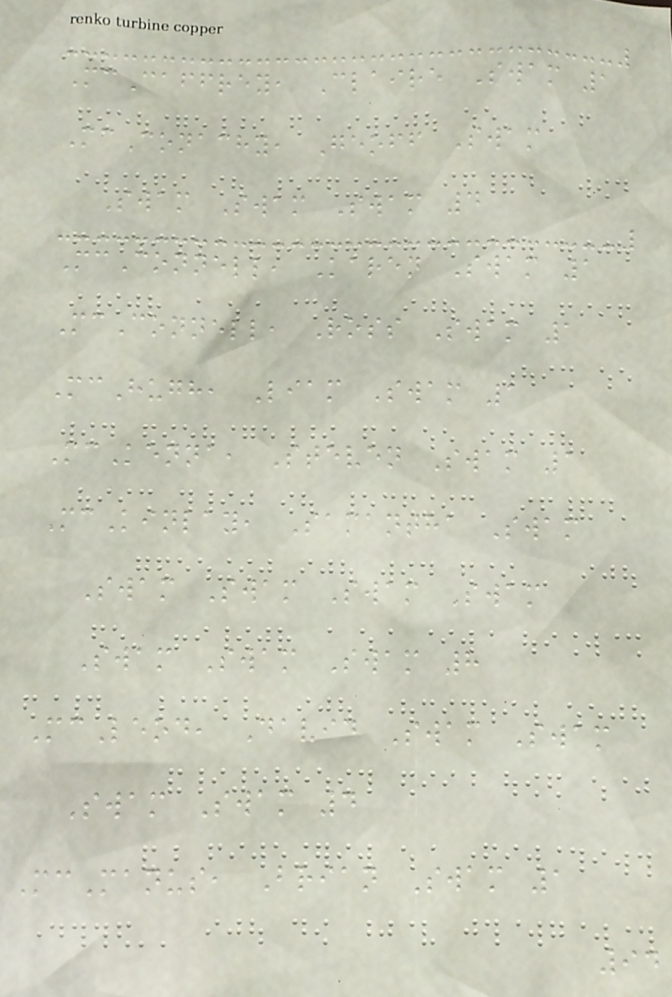McCaffrey, Claire Swam 1
McConachy, Geoff Swam
Swam Swam Swam 4
McConnell, Karen Swam 1
McConnell, Ross Swam 1
McHugh, Liam Swam 1
McKenna, Steven Swam 1
McKinlay, Samantha Swam
Swam Swam Swam Swam
Swam Swam Swam 8
McLeod, David Swam Swam
Swam Swam 4
McManus, Brian Swam 1
94
